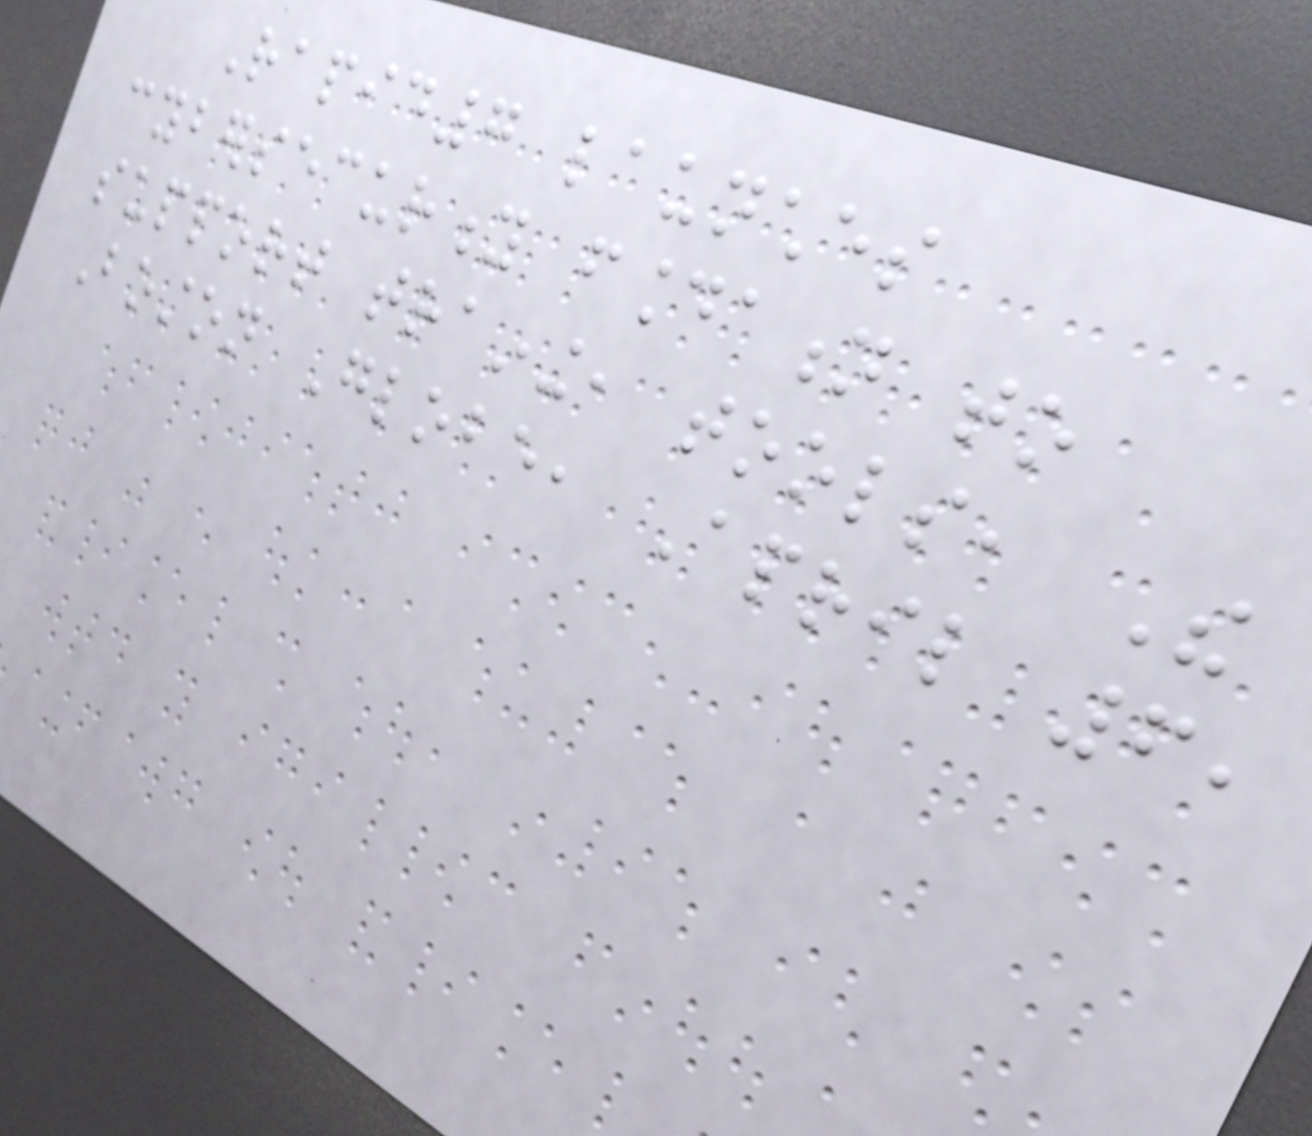Rapid7 launches
cybersecurity foundation to
support training, tools, The
Boston Globe, April 6,
